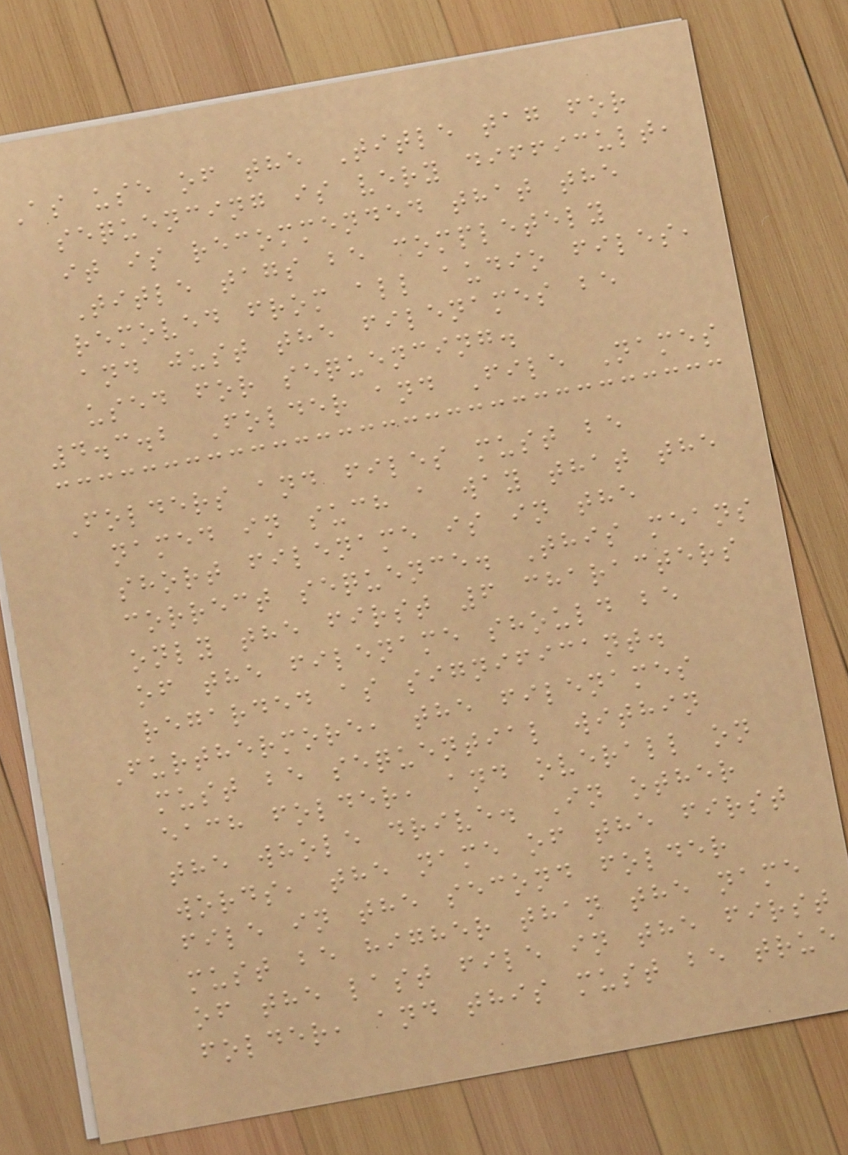As use of the Title tag for
sequencing is very difficult,
it is recommended that the
Title tags be completely
removed from all audio files,
and just the filenames be
used for sequencing.
4.3.2 Folder and File Names
Folders and files must be
named in such a way that the
short filename is in the
correct sequence. This means
only the first 6 characters
of the filename should be
regarded as significant.
Furthermore, the filenames
must be sequential within
each folder, and overall on
the whole drive. In other
words, the name of the first
file in the second folder
must be higher than the name
of the last file in the first
folder, and this must be true
